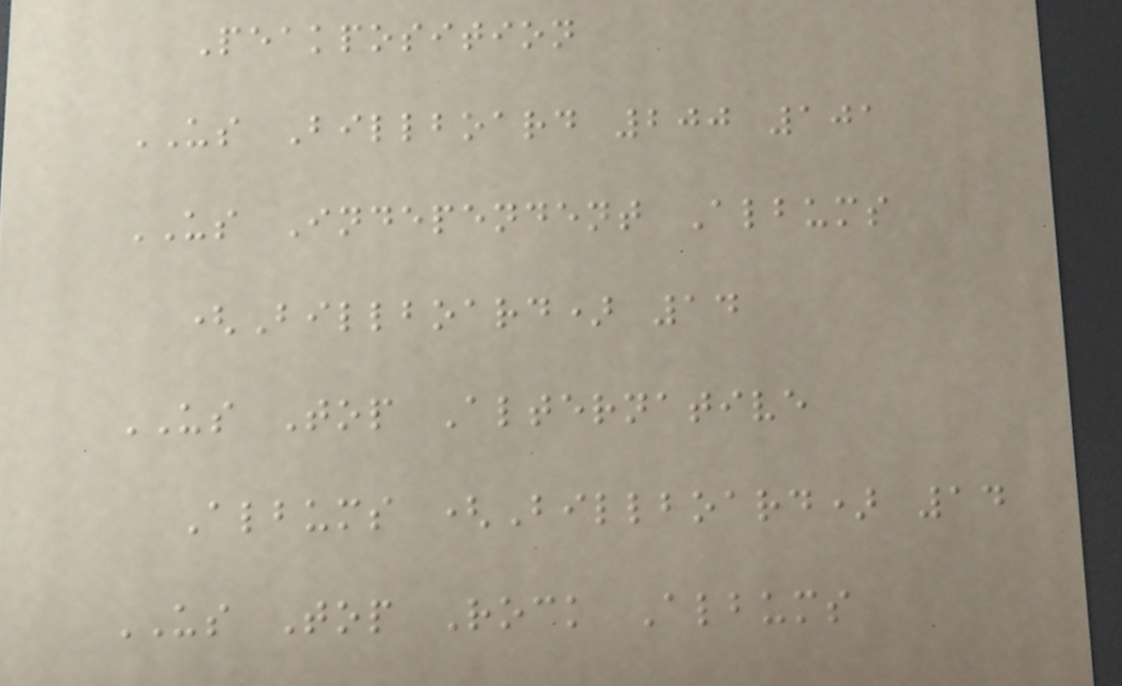Peakposition
US Billboard 200 101
US Independent Albums
(Billboard) 14
US Top Alternative
Albums (Billboard) 14
US Top Rock Albums
